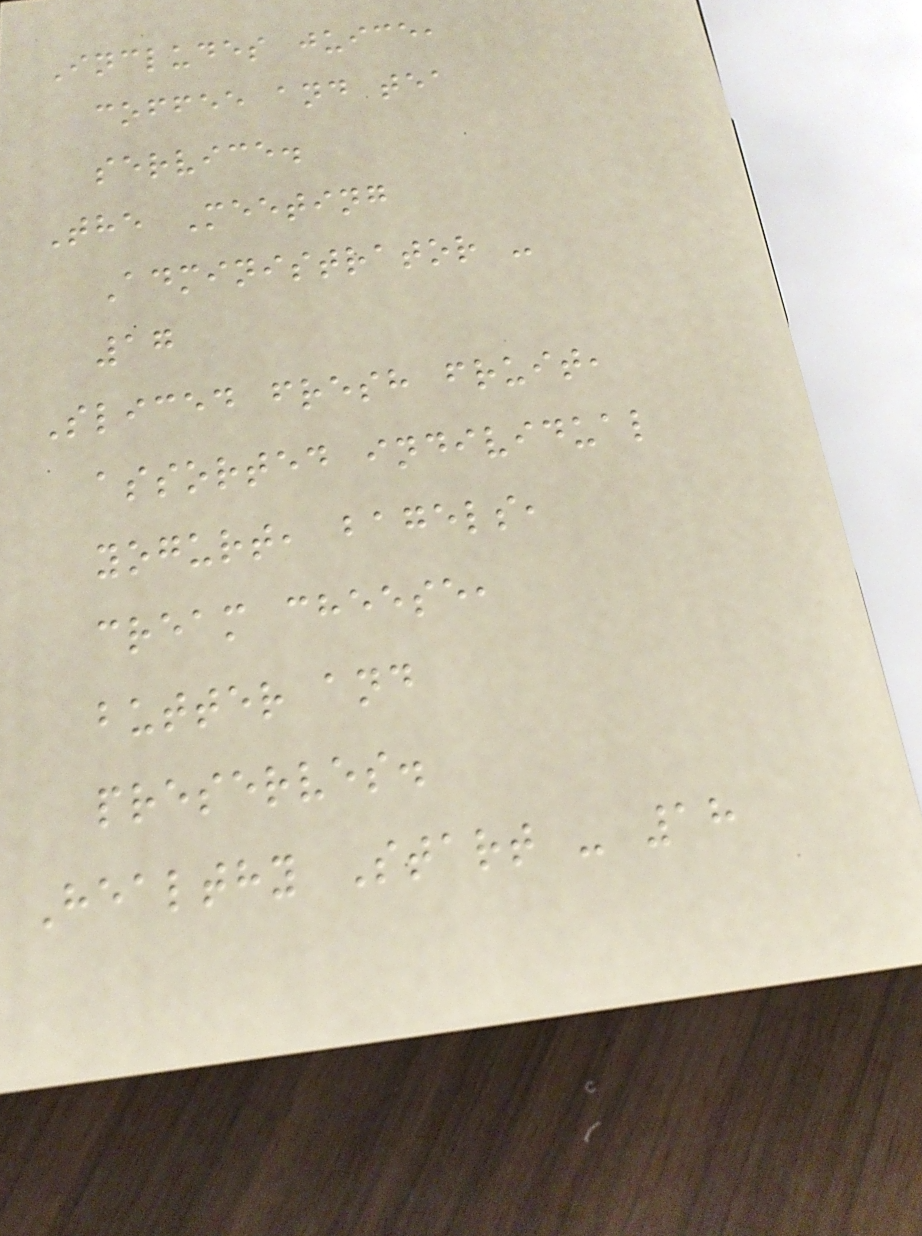Includes juice,
coffee and tea
service.
The Meeting
Administrator -
17
Sliced fresh fruit,
assorted individual
yogurt, bagels,
cream cheese,
butter and
preserves.
Healthy Start - 18
